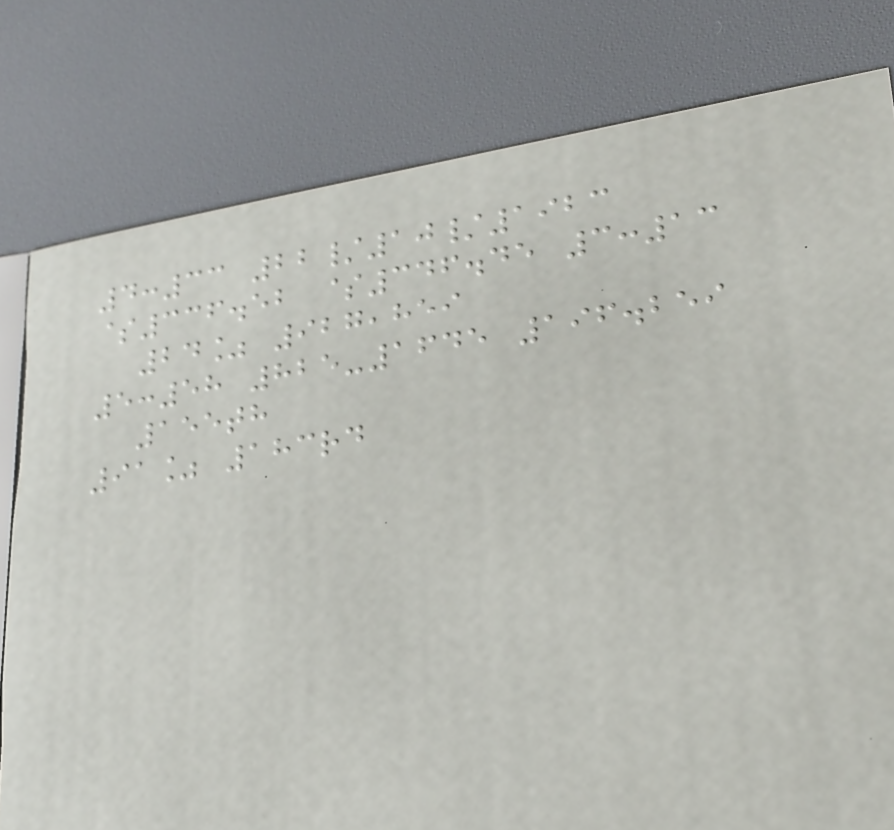4:33 22/10/1923
$336.52 $346.45 3:13
24% 927,859
5:58 825-1645 196.259
155th
91% 183rd
